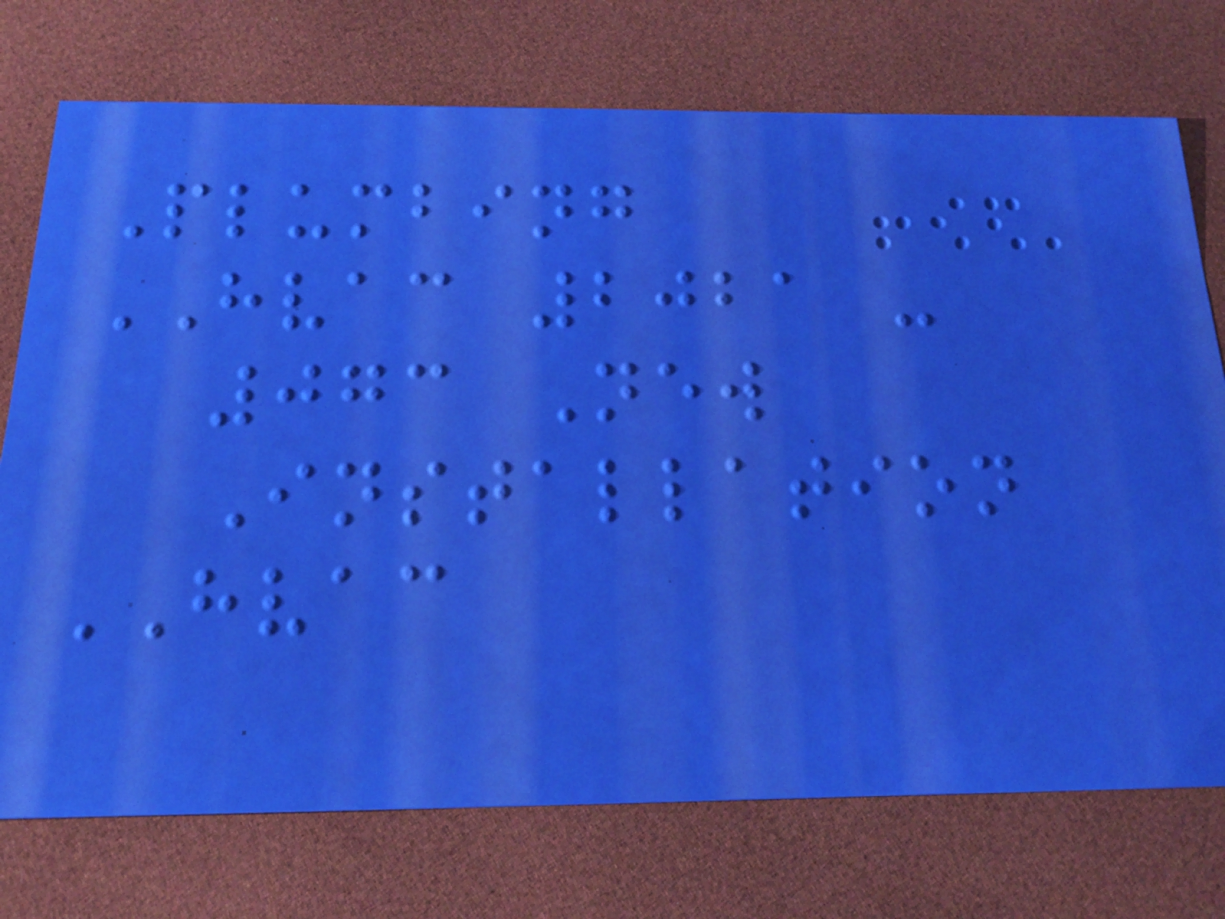Plumbing
HVAC 2021 -
073 New
Installation
HVAC
